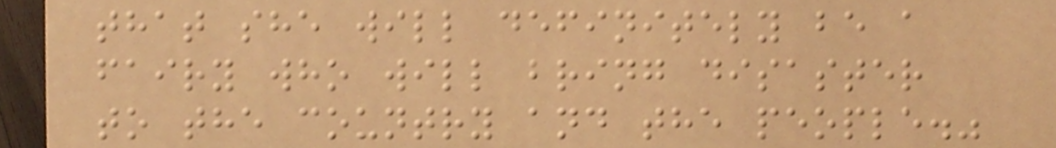that she will definitely be a
fairy who will bring disaster
to the country and the people."
